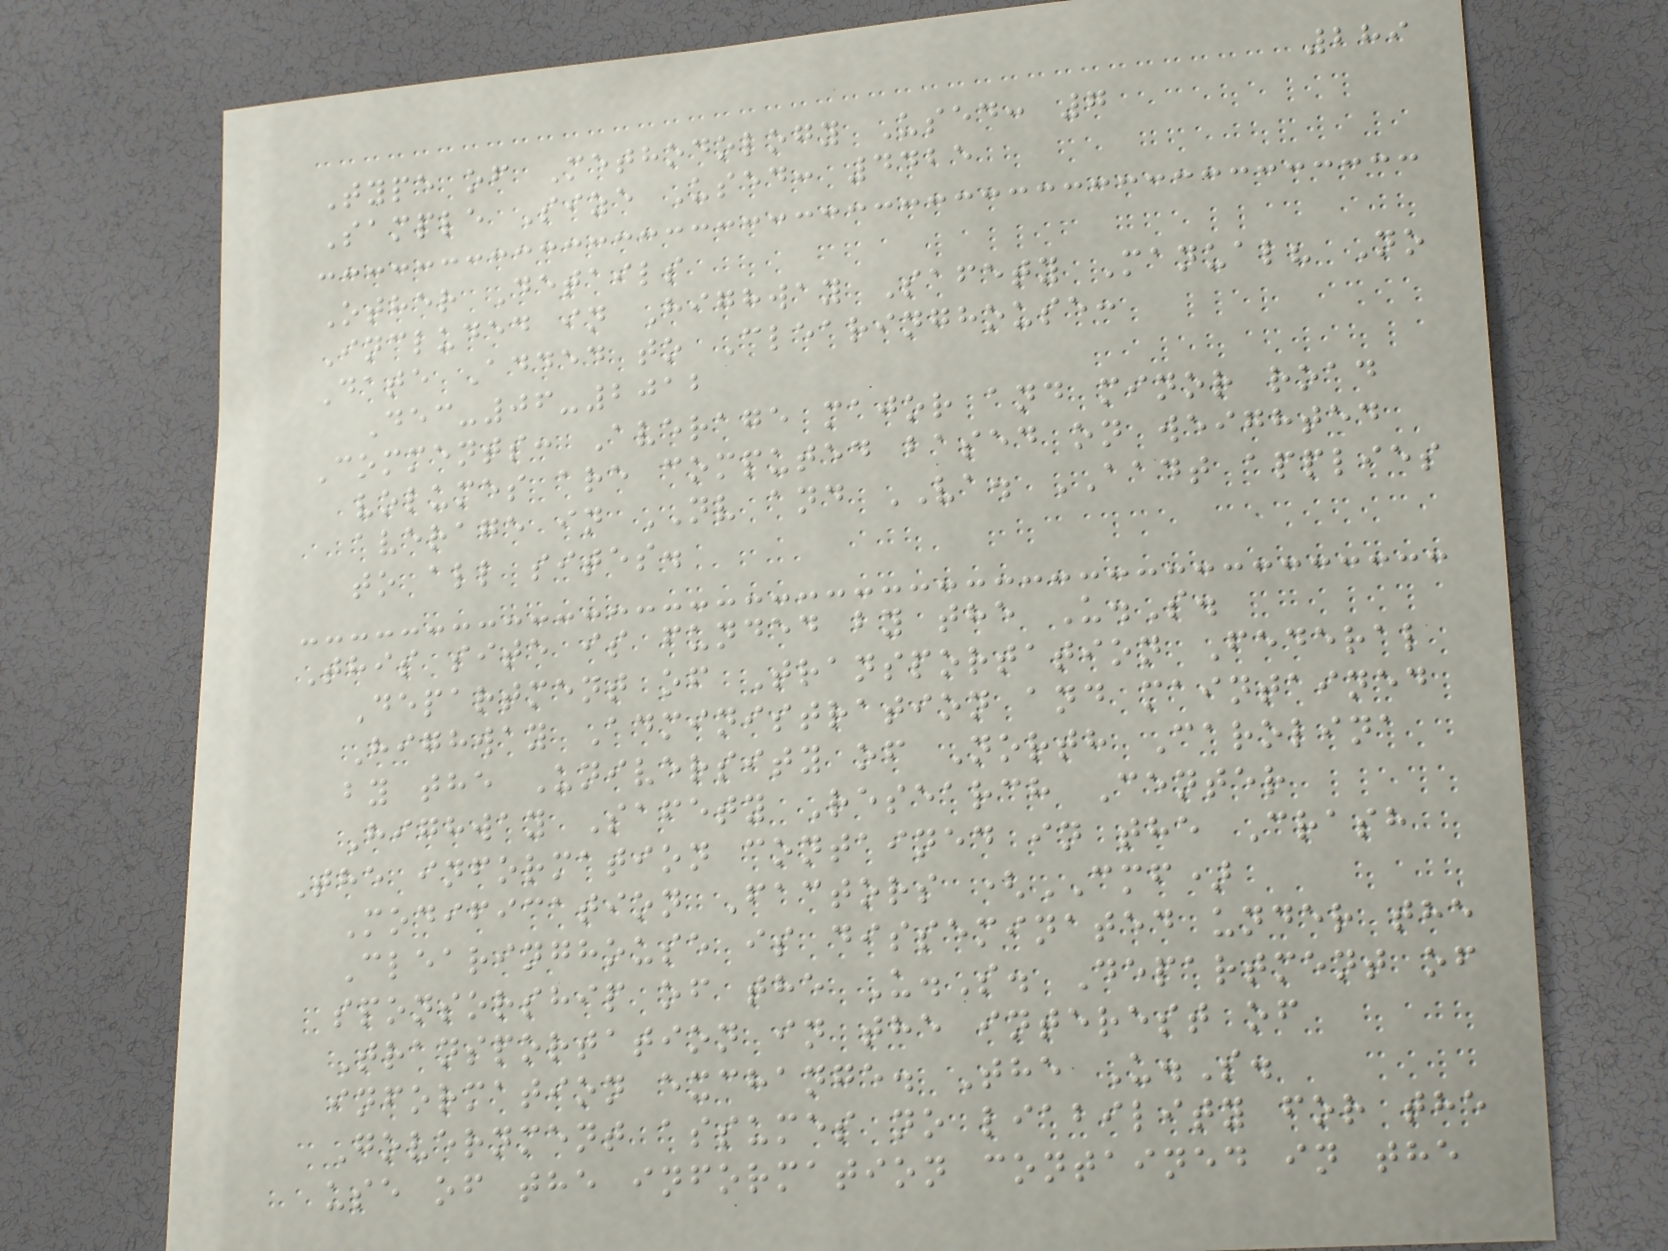289
Type of Methodology Used: 7
Sample Size Used: 4425
Other Details
Included in Highway Safety Manual? No
Date Added to Clearinghouse:
Dec-06-2012
Comments: Average major and minor road
volumes are computed based on weighted
average in NV and VA. AADT applies
to all sites.
This site is funded by the U.S.
Department of Transportation Federal
Highway Administration and maintained
by the University of North Carolina
Highway Safety Research Center
The information contained in the Crash
Modification Factors (CMF)
Clearinghouse is disseminated under the
sponsorship of the U.S. Department of
Transportation in the interest of
information exchange. The U.S.
Government assumes no liability for the
use of the information contained in the
